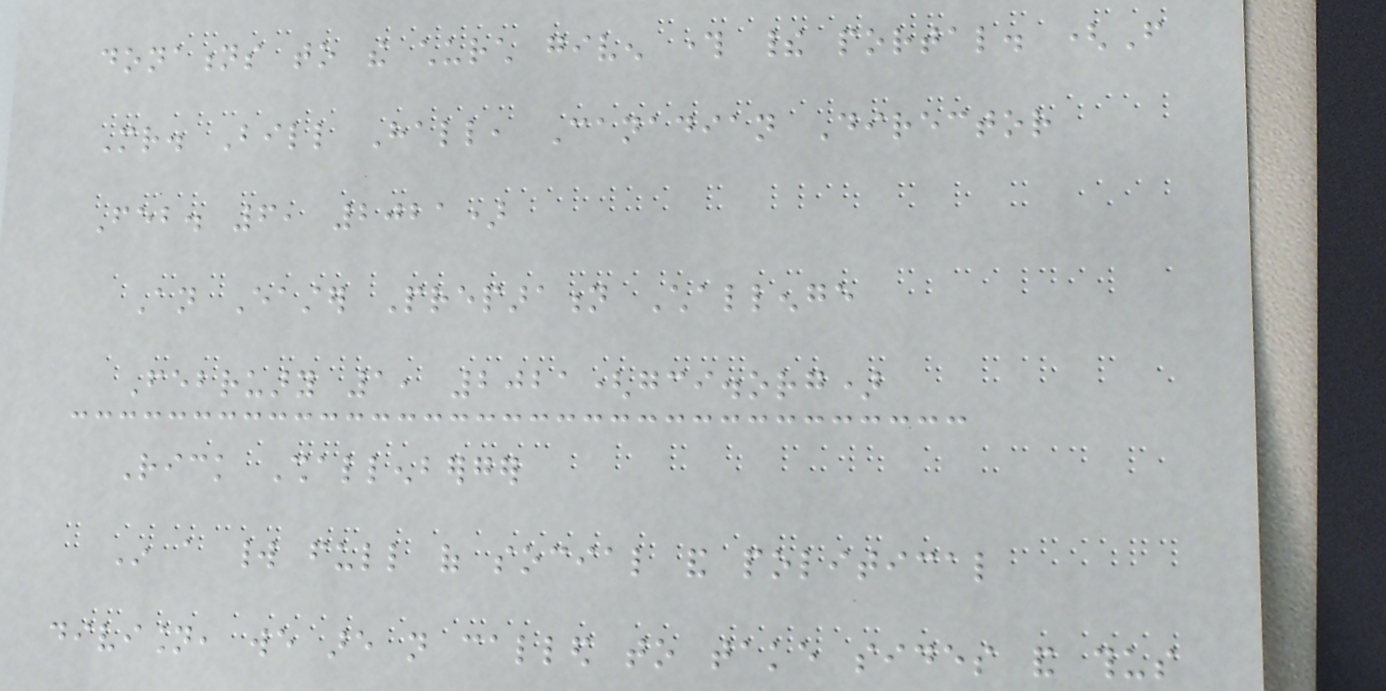donations to the church given through their portal. (From
Mr. Bill Hall, Canadian Director
Feb. 6, 2021)
An Easter Preparation Challenge
February 1, 2021(gci.org)
Rick Shallenberger
In a world full of social and political
division, we are not called to take sides and thus
